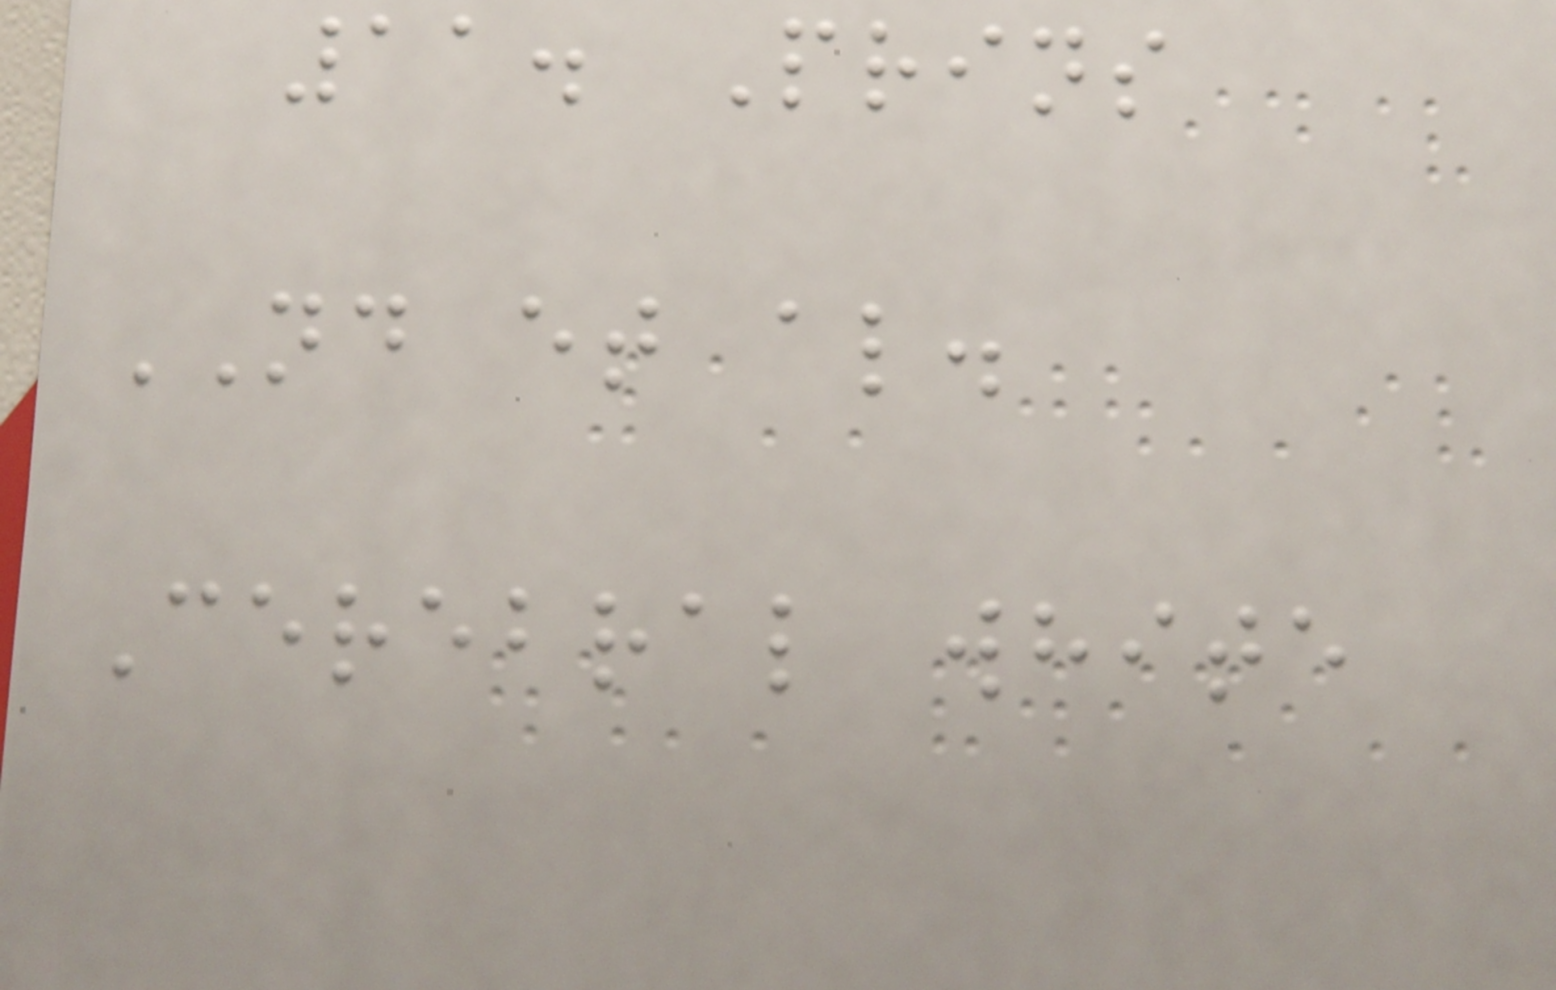11. Prins
ND et al.
Cerebral white
